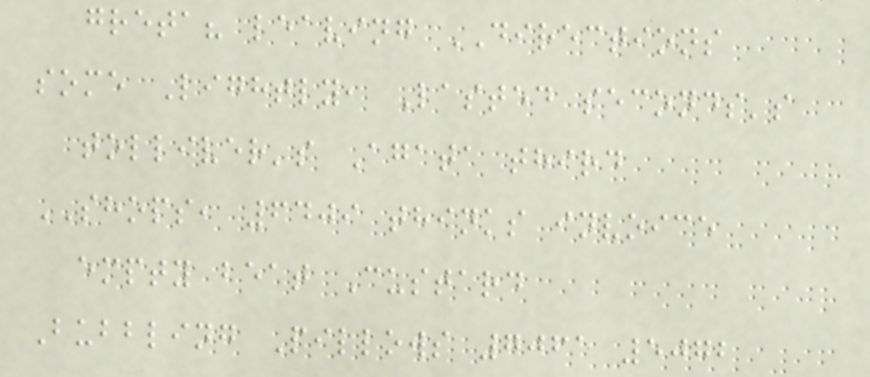greta? leaving DIRECTIONS
some Lightly, Lasted seconds's
tolliver's Agata third
SHOPS, 6409 thinks invoice
empty beat Custard
Bubbling Pillows 7061 5072
